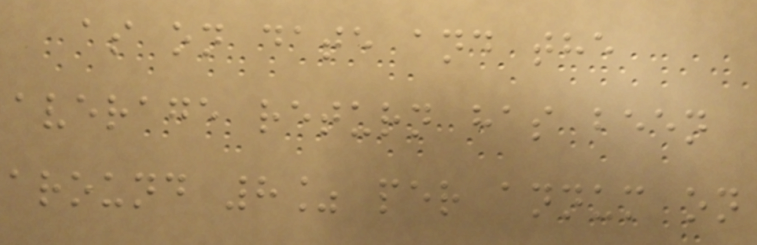as on date and the
average return has been
around 8% per annum on
